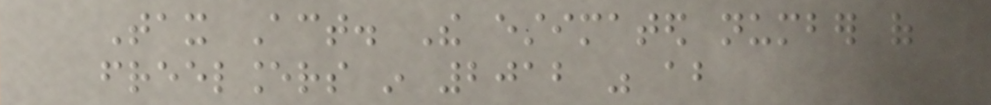Tax Act. The estimated number of
freelancers in 2012 was about
